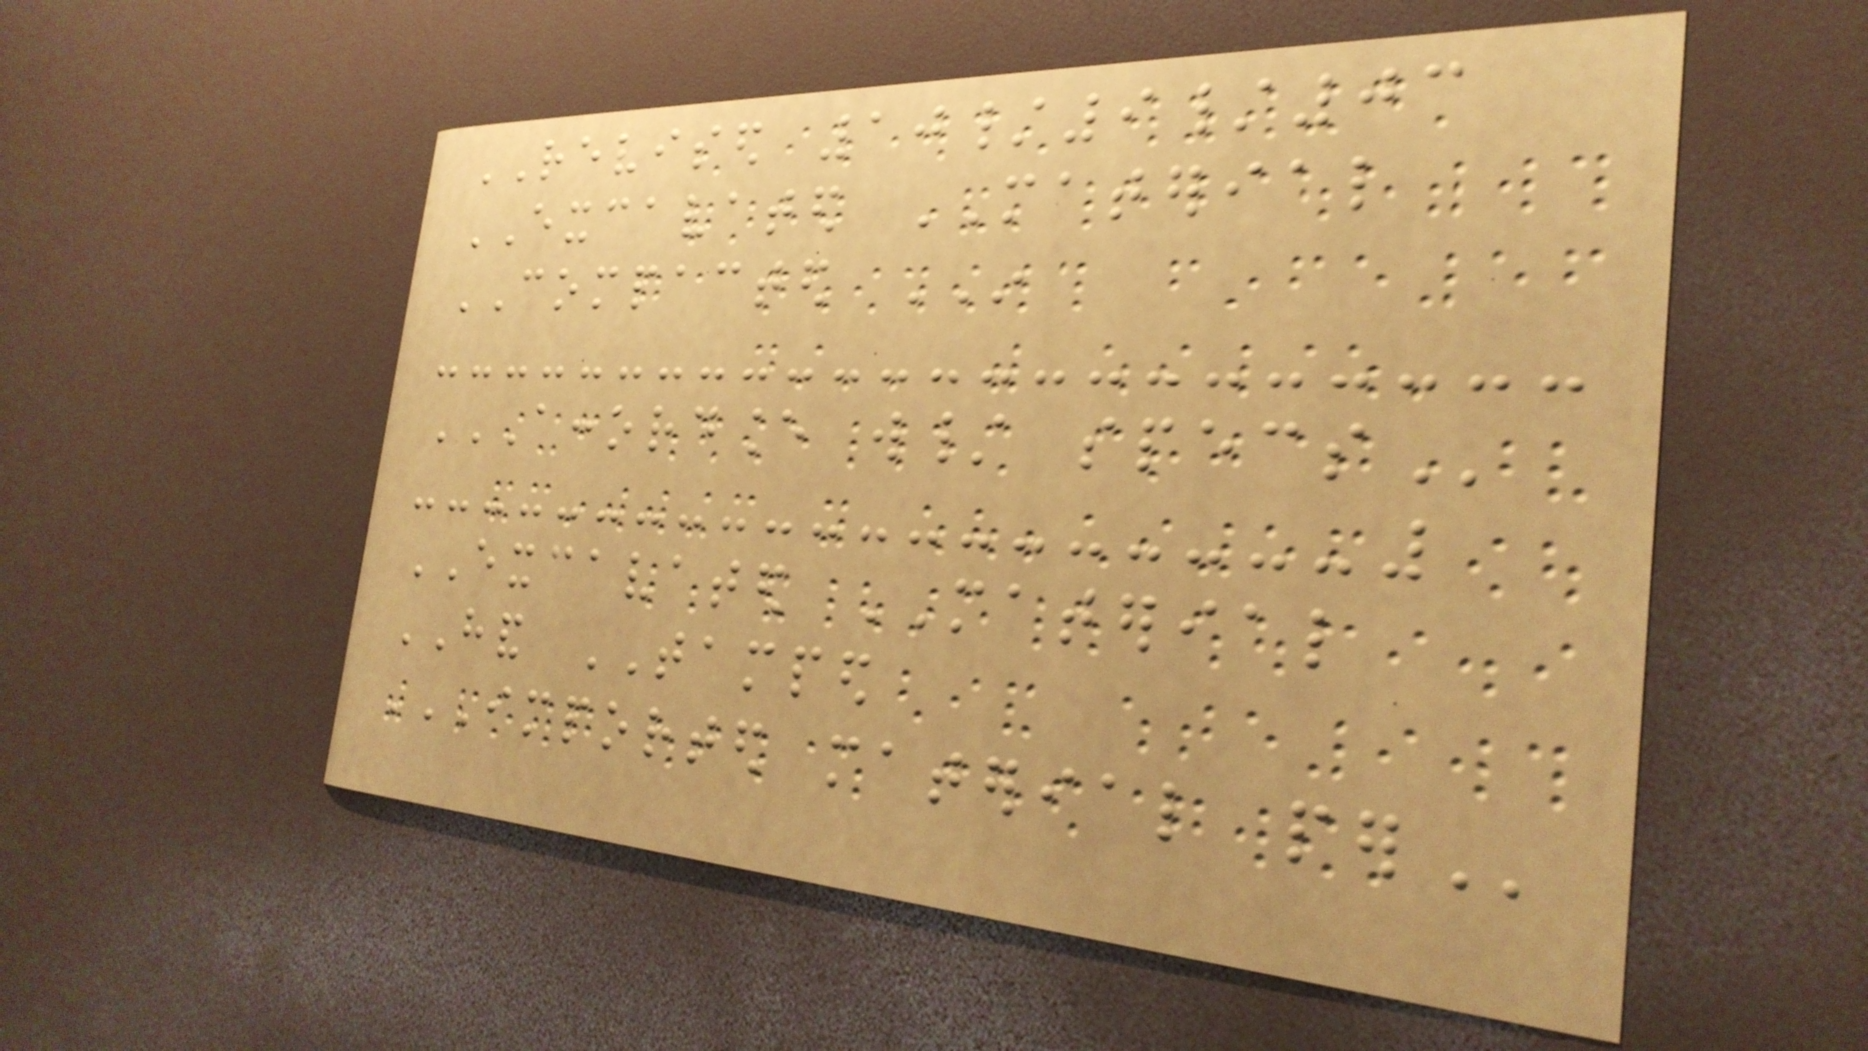REVISED 10/9/03
EXCAVATED MATERIAL
COMPACTED IN
ACCORDANCE W/ SPECS
EXCAVATED MATERIAL
HAND TAMPED
IMPORTED MATERIAL PER
